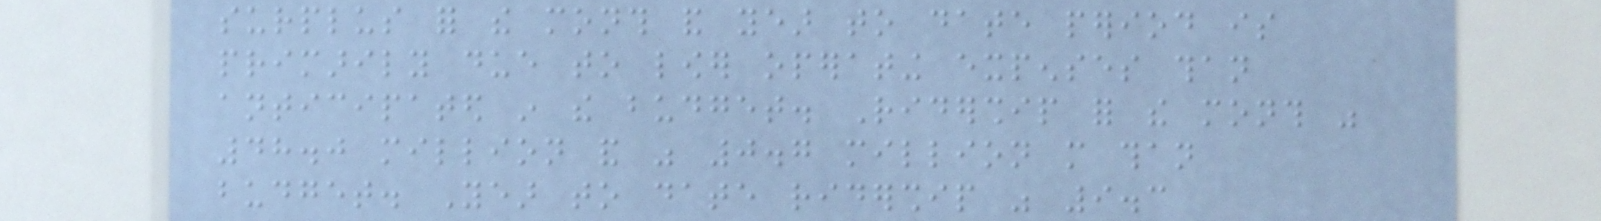surplus for the month and year to date period is
primarily due to lower operating expenses than
anticipated in the budget. Ridership for the month was
48.0 million and was 0.7 million more than
budget. Year to date ridership was 9.3
